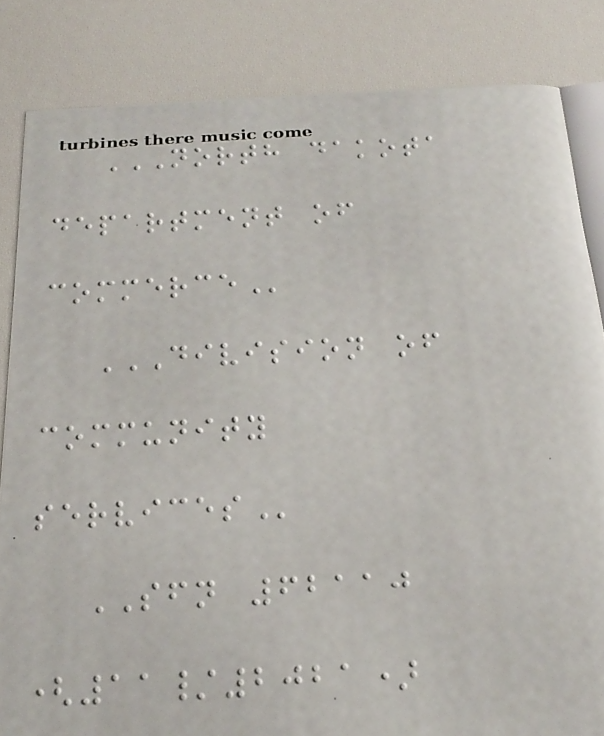NORTH DAKOTA
DEPARTMENT OF
COMMERCE
DIVISION OF
COMMUNITY
SERVICES
SFN 62110
(11/2021)
